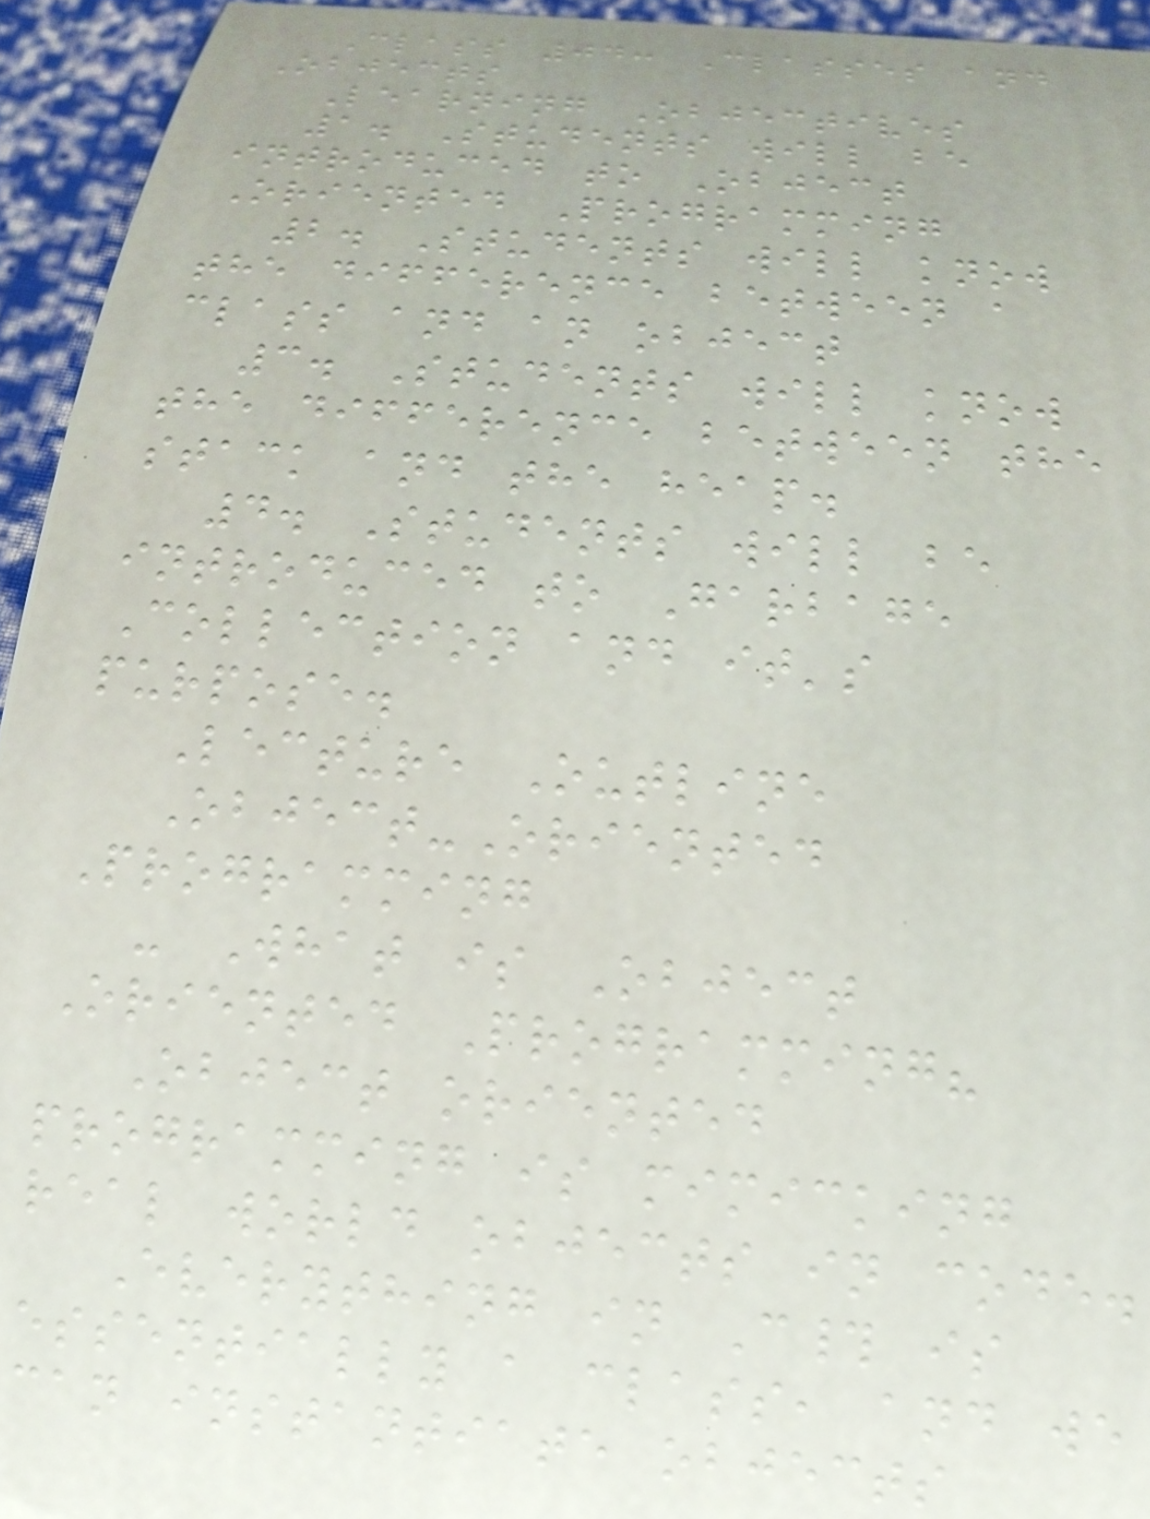Class 04: Classes and
Objects
Learning Objectives
1. Students will be
introduced to Object
Oriented Programming
2. Students will know
the difference between a
class and an object
3. Students will know
the difference between the
stack and the heap.
4. Students will be
introduced to Garbage
Collection and it's
purpose.
Lecture Outline
Object-Oriented
Programming
- What is Object
Oriented Programming?
Object oriented
programming is mimicking
real world objects in code.
Everything in C# is
essentially a class, and we
can instantiate objects
